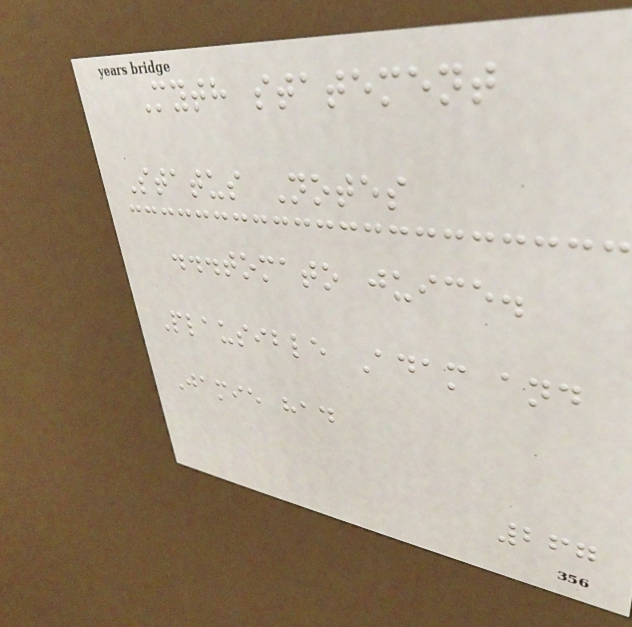Myth statement
Status Notes
...tomato juice.
Plausible Adam and
Jamie had
267
